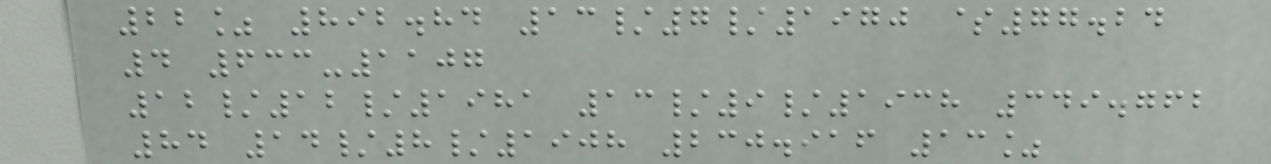22% 892.84 13/7/1970 $77.24
4 633-1107
12/12/1981 13/9/1938 349.762
84 14/8/1908 230.916 13%
